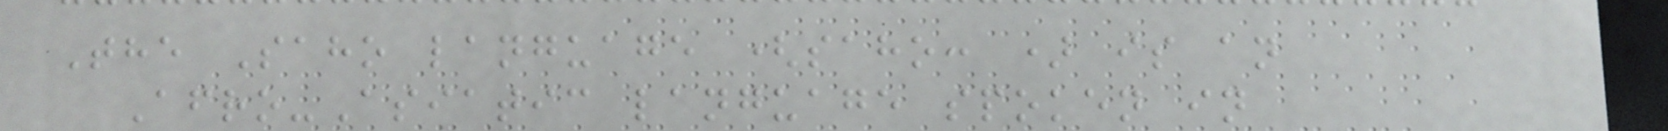The Saho language (saho: ) is an
Afro-Asiatic language spoken in
